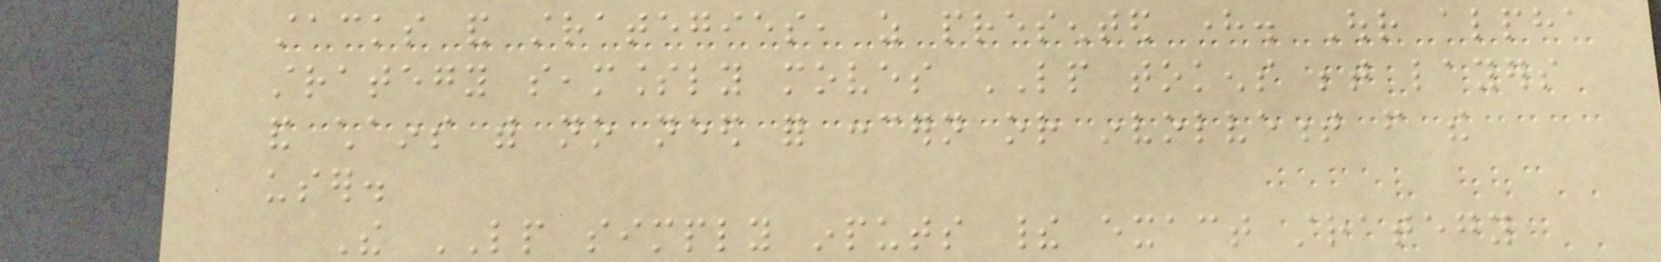stacks and strategies, as presented here. Our alpha
strategy seamlessly moves LP tokens between layers
and chains with no need for concern or involvement from the
user.
The LP simply inputs their exact strategy
